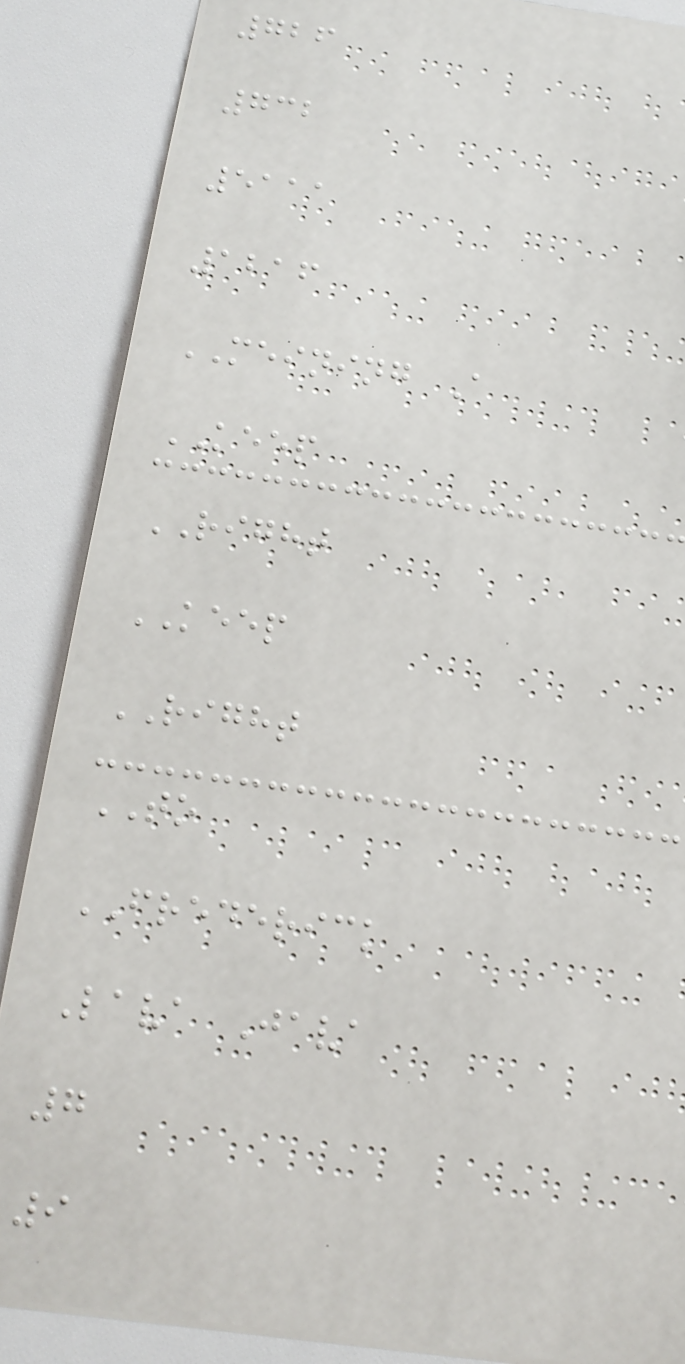726
732
5111
1216
MEINING A
KEEP
RIGHT
KEEP
RIGHT
TO
FREDERICK
Lava Java
7
9
